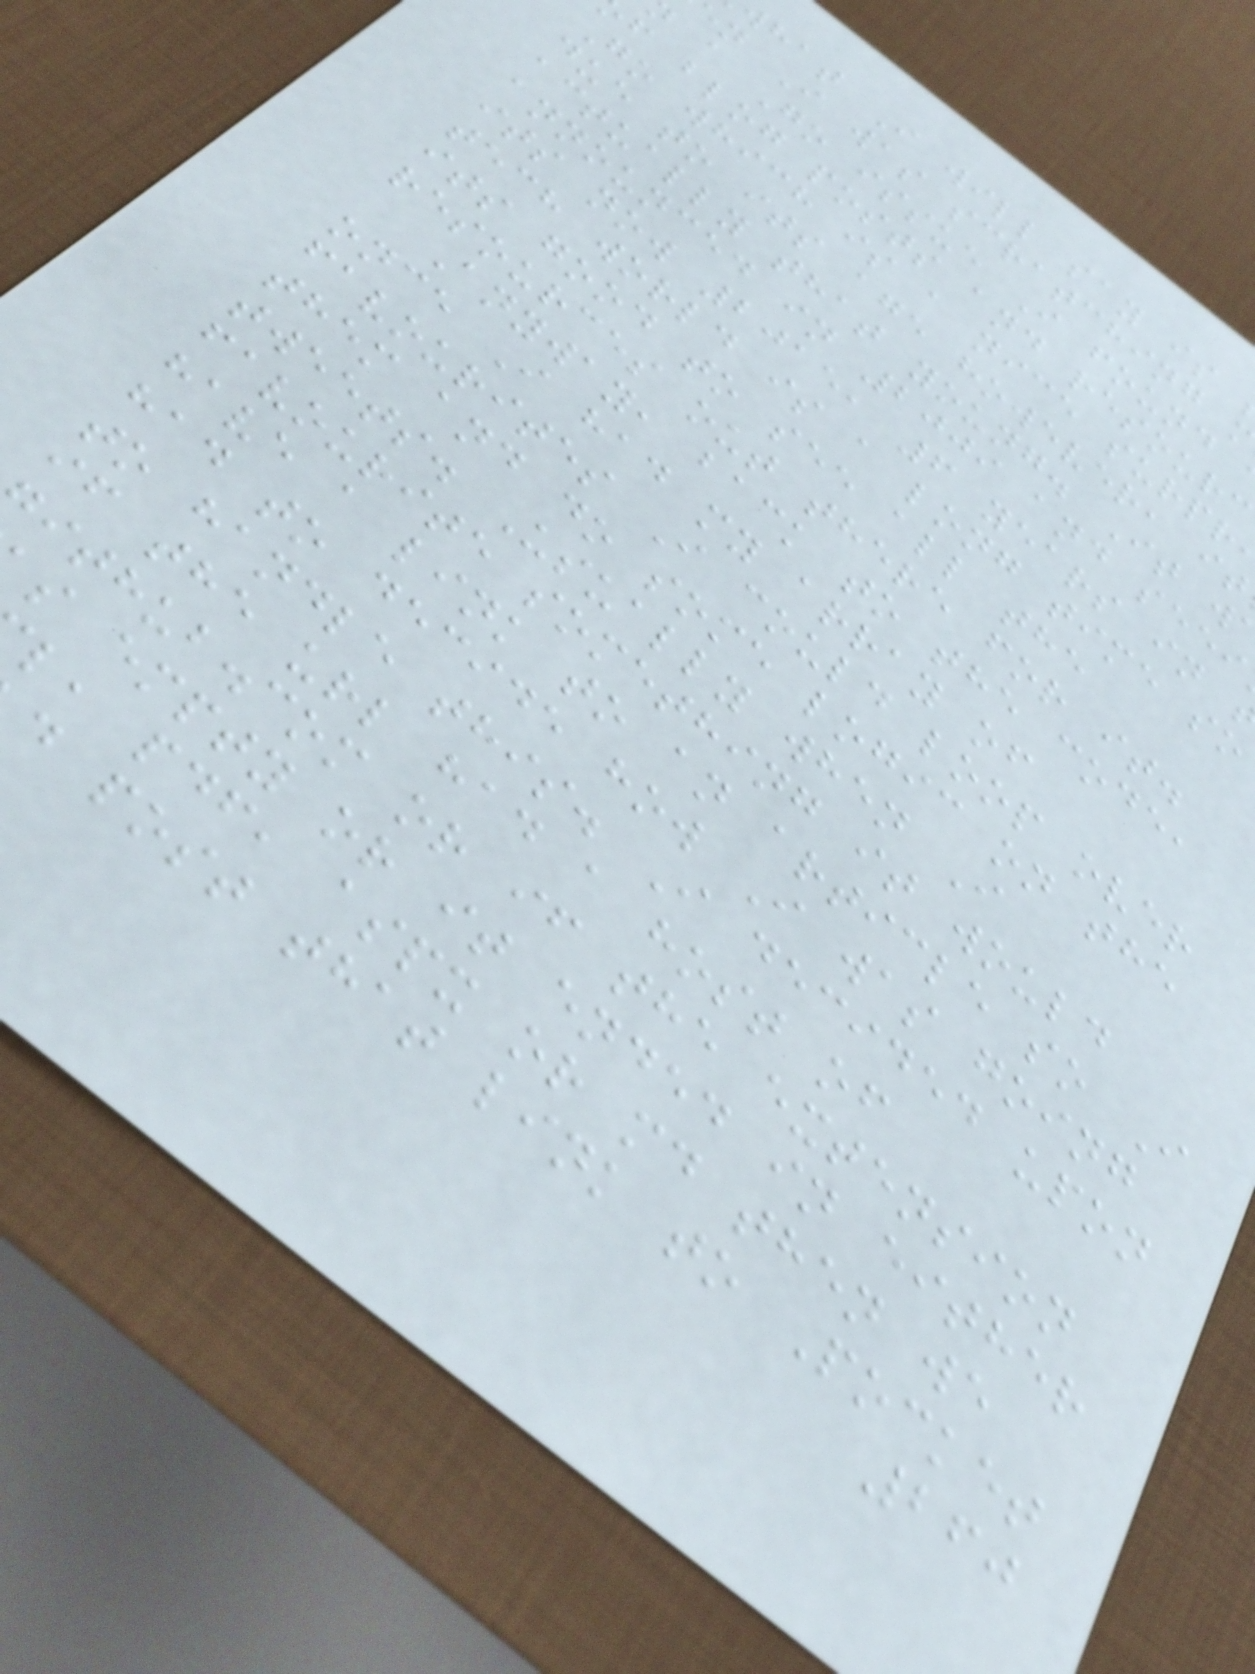what I will say is
en I was scratching
a Go issue I found
f blog posts and resourc
Go which is a nice surpr
due to its age however, it
actually that young. It w
announced in 2009 and seei
its now 2015, 6 years in
tech world is a long time so
its good to see all the
resources out there for it.
Anyway, back to the code,
once I had my array of
favourites I could loop over
them and do some logic on the
tweets. Usually when I
favourite something it would
have a link to an article so I
had to decide how I was going
to handle this. I decided upon
if the url had a host of
ithub.com or if the extension
s empty or it ended in either
l, pdf, aspx or md then we
d post that link to Pocket
260
